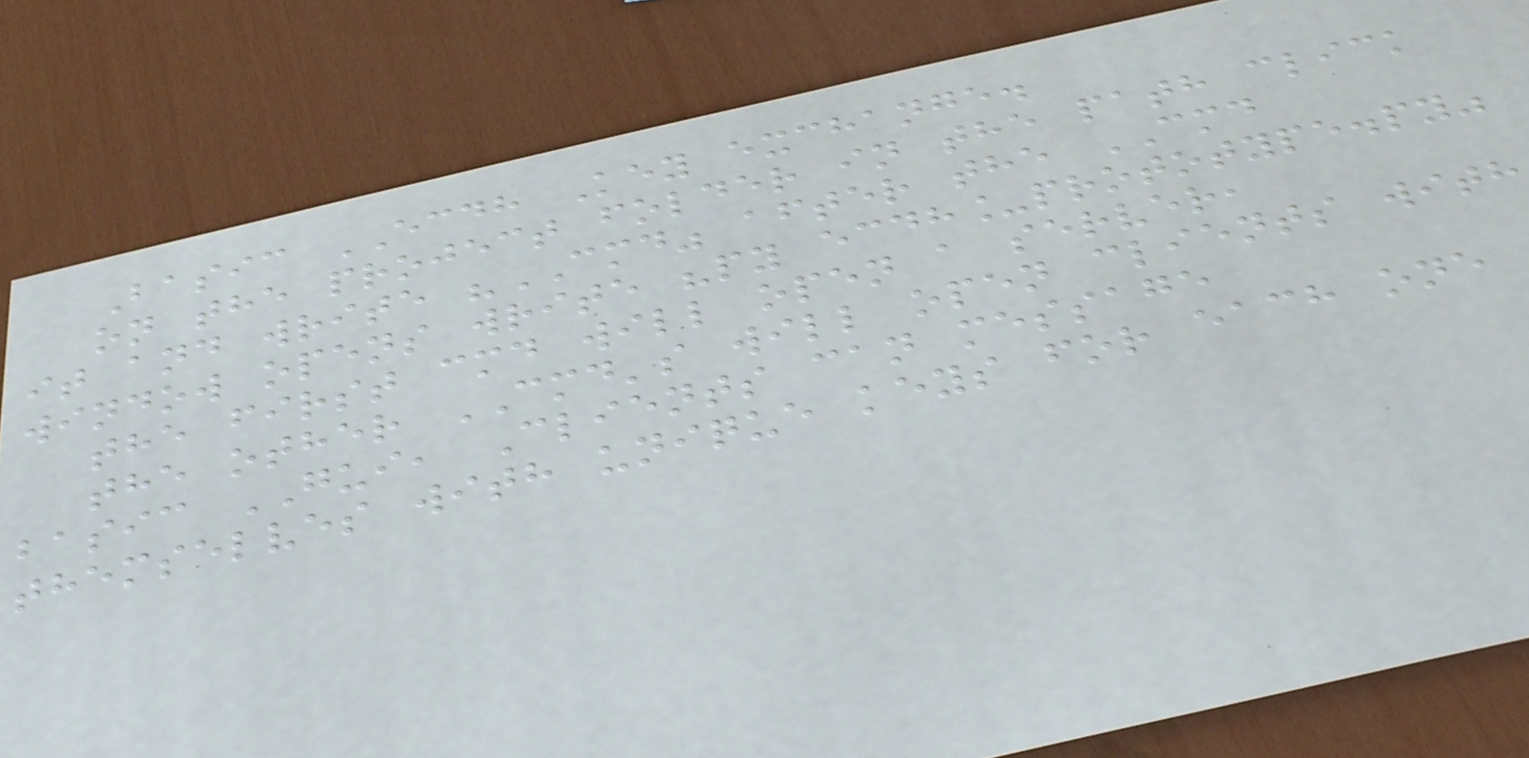Basic ECDH Key exchange.
on the project folder in the path click
it and write "CMD" after the CMD
window opens write "py ecdh_prototype.py"
the first cmd will open a server,
the other CMD's will open clients with
basic GUI, Clients can message
themselves with unique keys for each one
